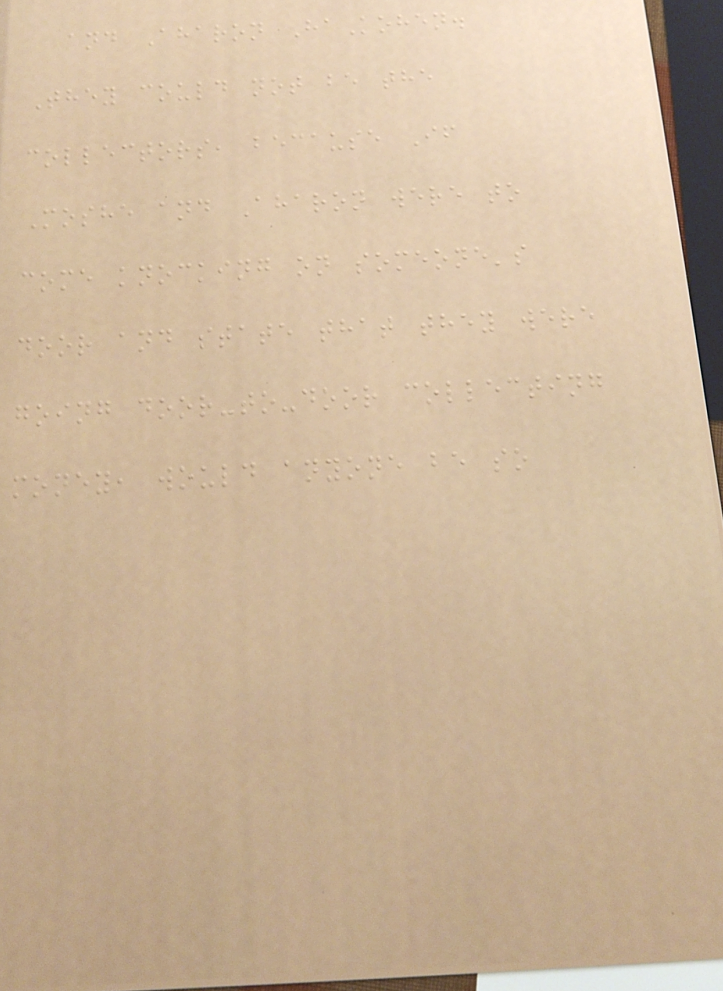and Aharon HaKohen.
They could not be the
collectors, because If
Moshe and Aharon were to
come knocking on someone's
door and state that they were
going door-to-door collecting
money, would anyone be so
